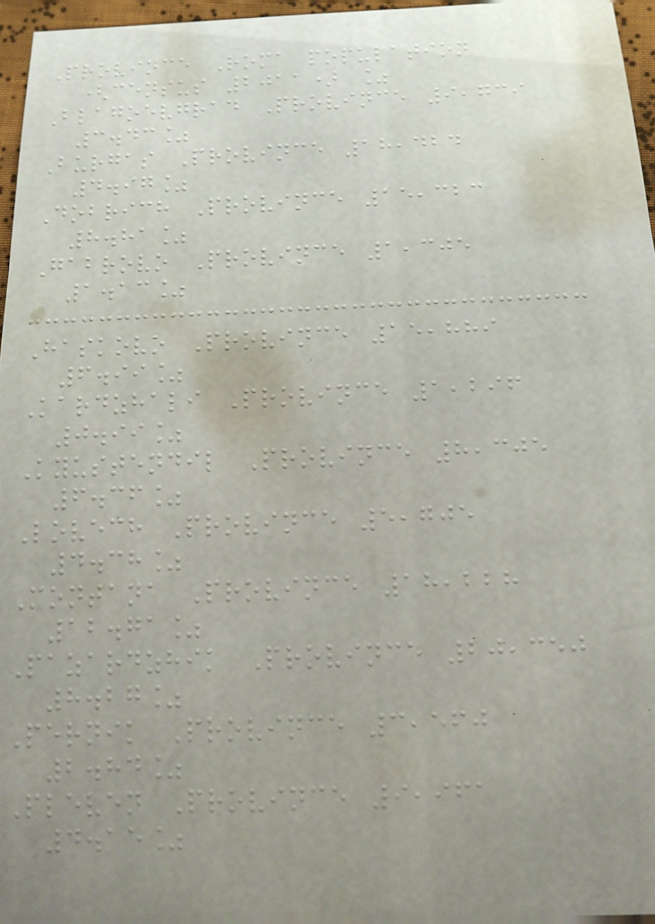Province Roma population
(census 2011) %
Blagoevgrad Province 9,739
3.43%
Burgas Province 18,424
4.97%
Dobrich Province 15,323
8.81%
Gabrovo Province 1,305
1.13%
Haskovo Province 15,889
6.99%
Kardzhali Province 1,296
0.99%
Kyustendil Province 8,305
6.36%
Lovech Province 5,705
4.38%
Montana Province 18,228
12.71%
Pazardzhik Province 20,350
8.27%
Pernik Province 3,560
2.84%
Pleven Province 9,961
4.15%
